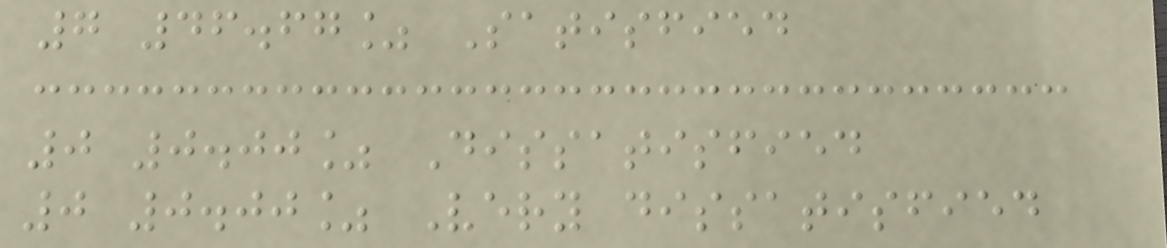7 46.67% Satisfied
0 0.00% Dissatisfied
0 0.00% Very dissatisfied
